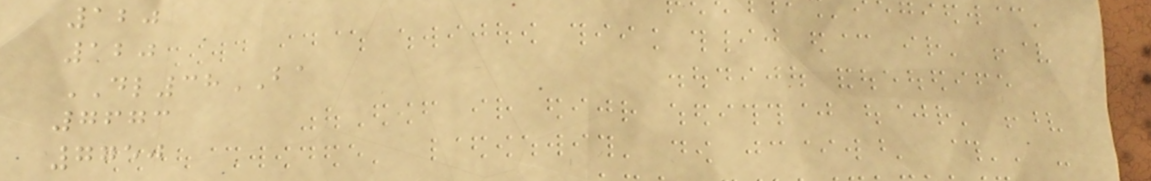120
120
DL38BA
7673
7750
